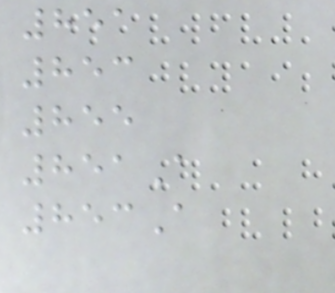851
853
855
851A
853A
